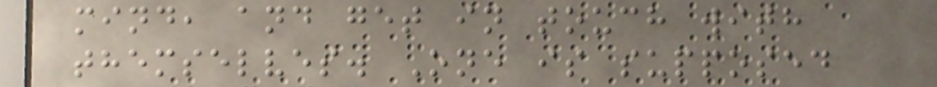mind, and get in touch with
themselves. One is supposed
